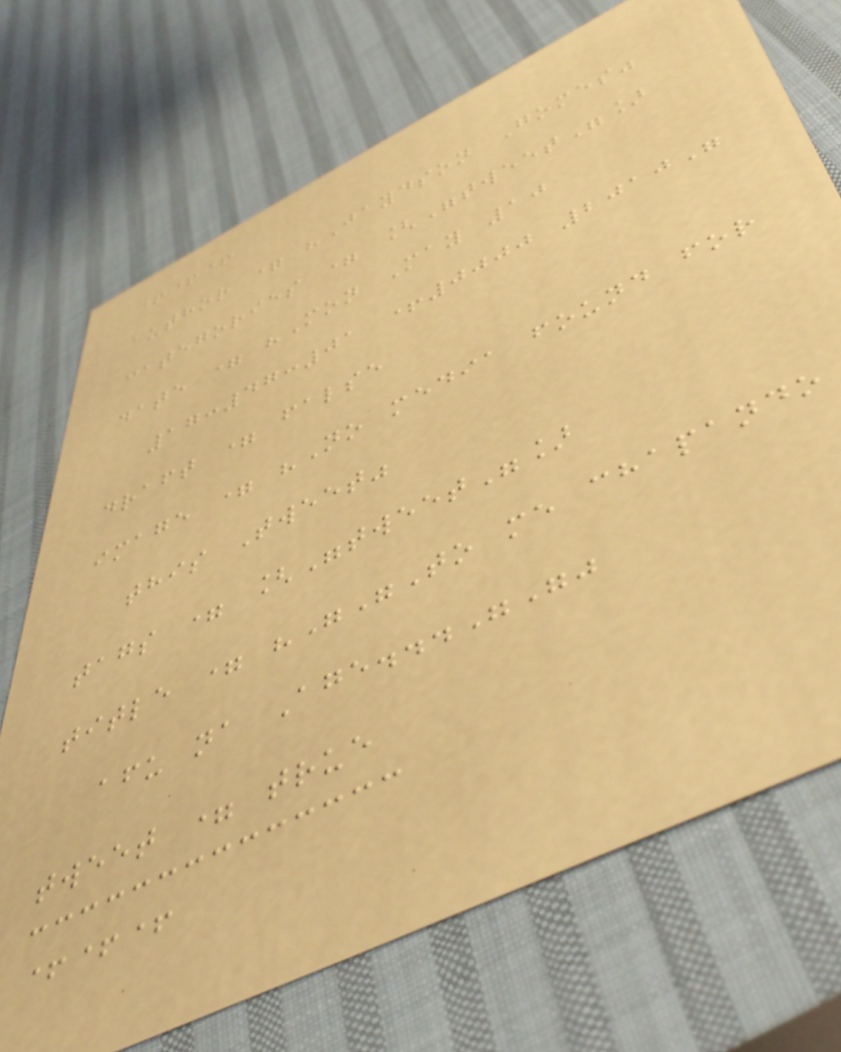+++
author = "Jaydson Gomes"
categories = ["tweet"]
date = "Mon May 10
17:47:01 +0000 2010"
draft = false
image = "No media found for
this Tweet"
tags = ["tweet"]
title = """To me chapando
afu na Age..."""
tweet = true
+++
